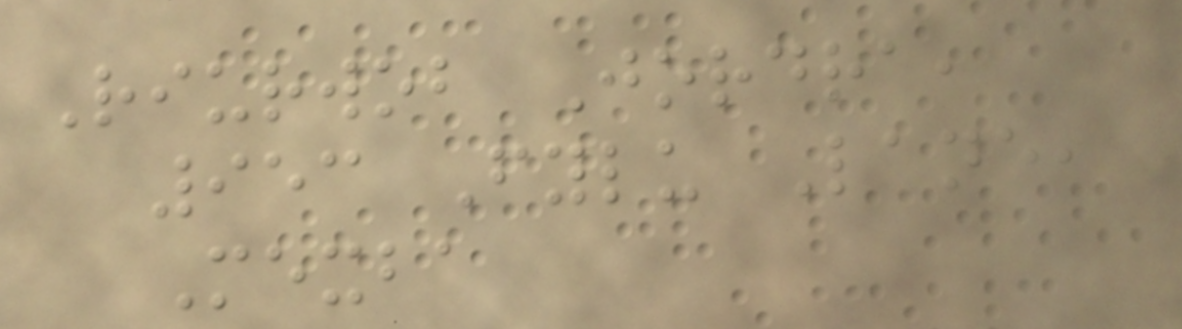Riurwob Jordra,
953 Fylu Lane,
Mexba
